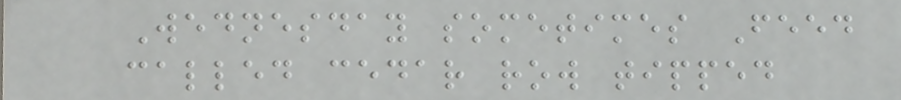Wednesday sometimes Feed
called cedar row tipped
